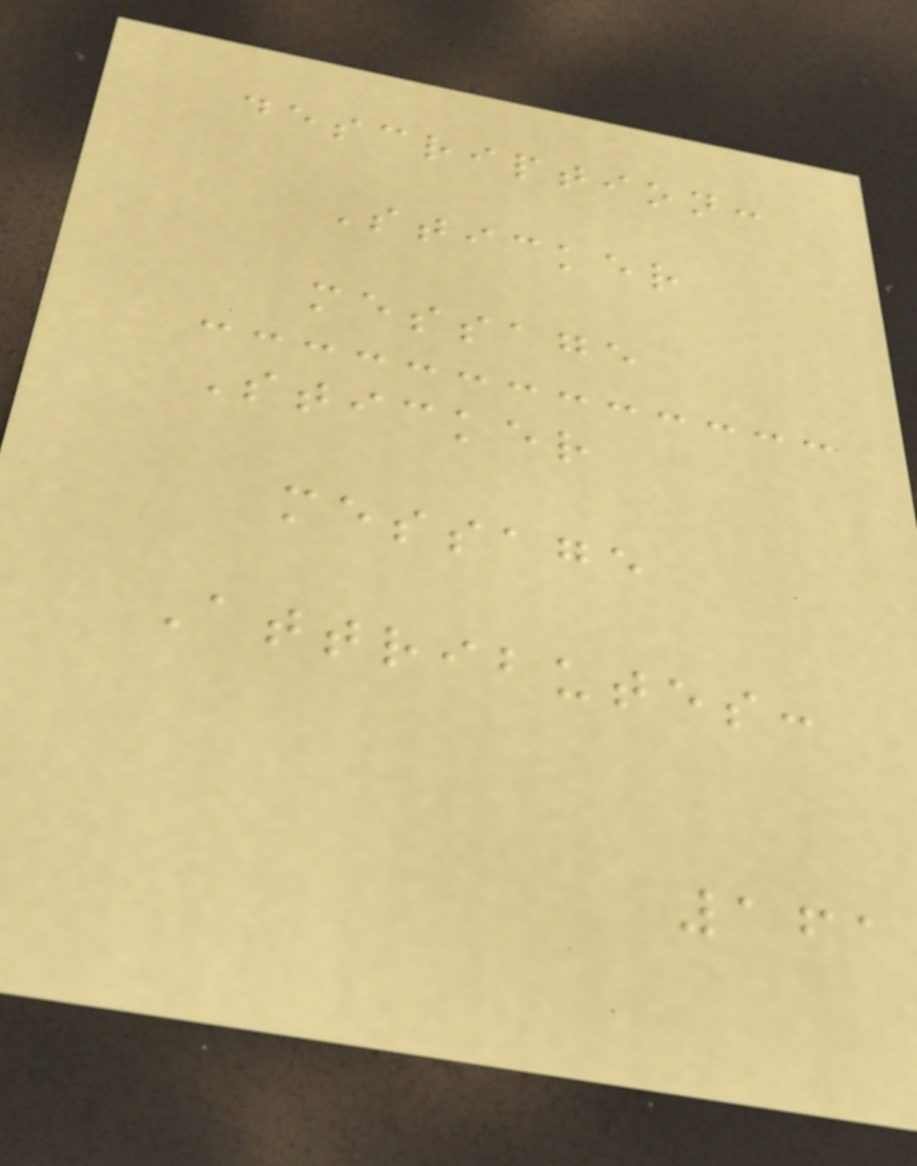description:
Sticker
message
Sticker
message
Attributes:
161
